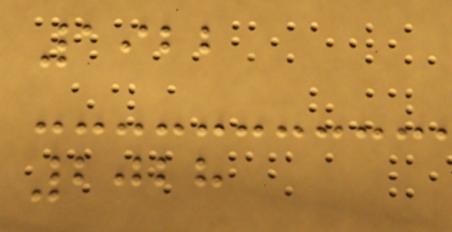1922
2028
